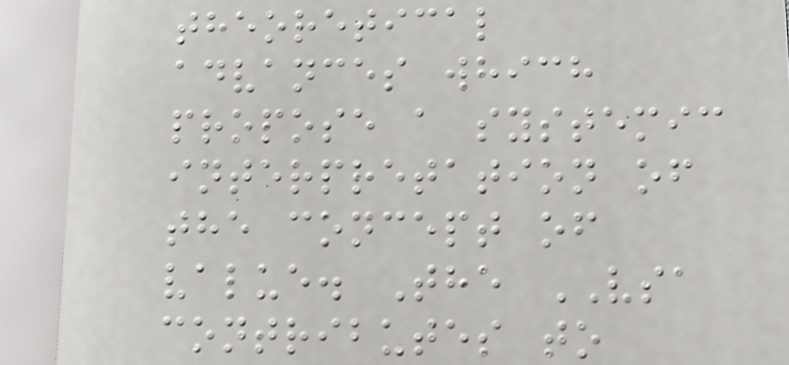theoretical
advances which
propose a systemic
interpretation of
the concept of
value. The VSA
contributes to
